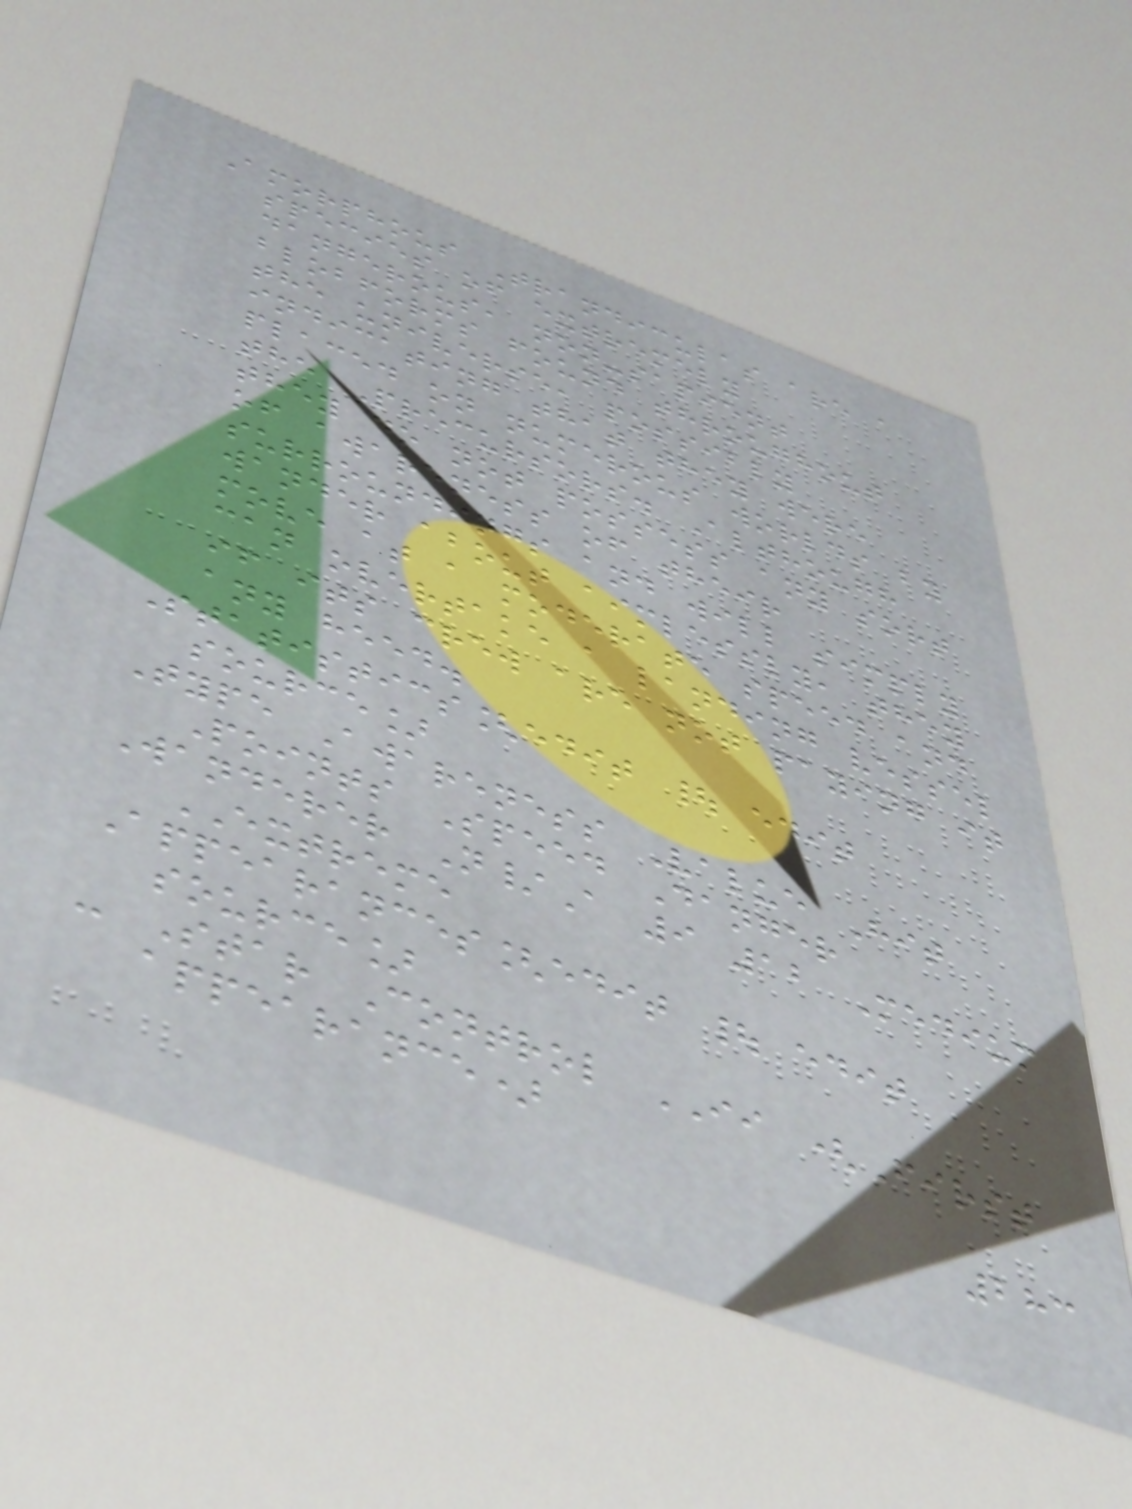Amorphous Trandiculas are a
species of extremely
dangerous, non-sapient
blobforms found throughout
the universe, possibly
indicating that they were
placed on numerous worlds by
the Precursors. Although
they do not possess any sort
of awareness of their
surroundings and will simply
wander about aimlessly, they
move at a moderate speed and
can overtake a landing vessel
if its crew are not paying it
any heed.
Statistics[edit | edit
source]
Type Awareness Value Hit
Points Speed Danger
Wanderer N/A 9 12 Medium
EXTREME
Appearances[edit | edit
source]
- Star Control II (First
appearance)
283
